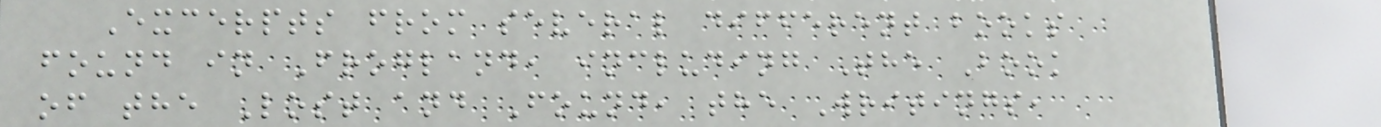Excerpts from several different books
found in Frogland, including The Book
of the Lost and Found, the Writings,
